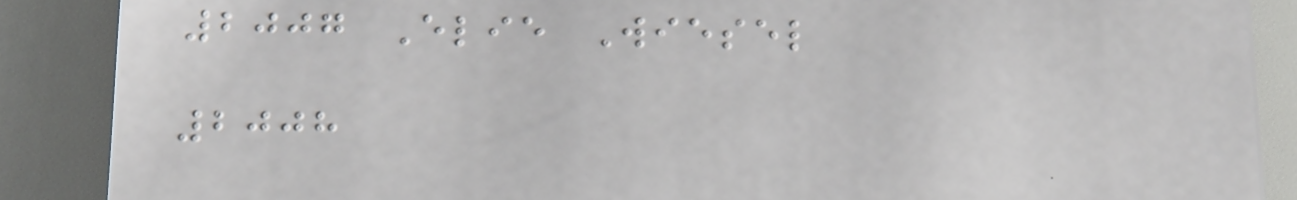2007 Elie Wiesel
2008
